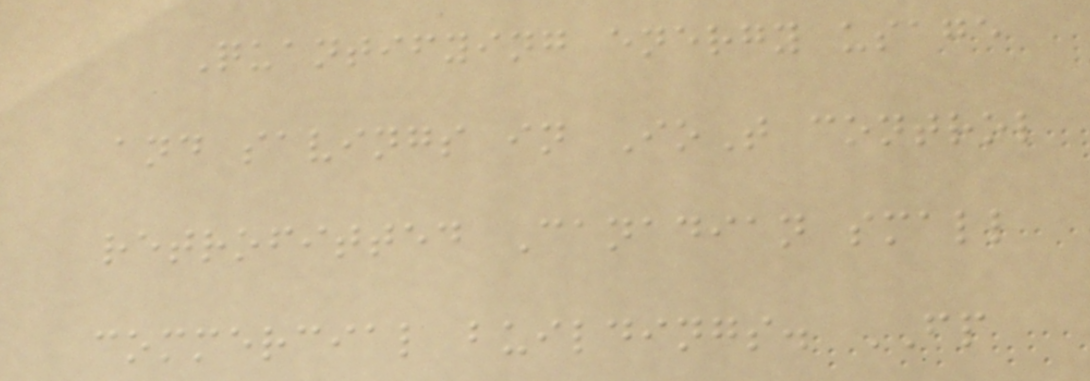Quantifying energy usage
and savings in IoT control
retrofitted Canadian small
commercial buildings. FP
